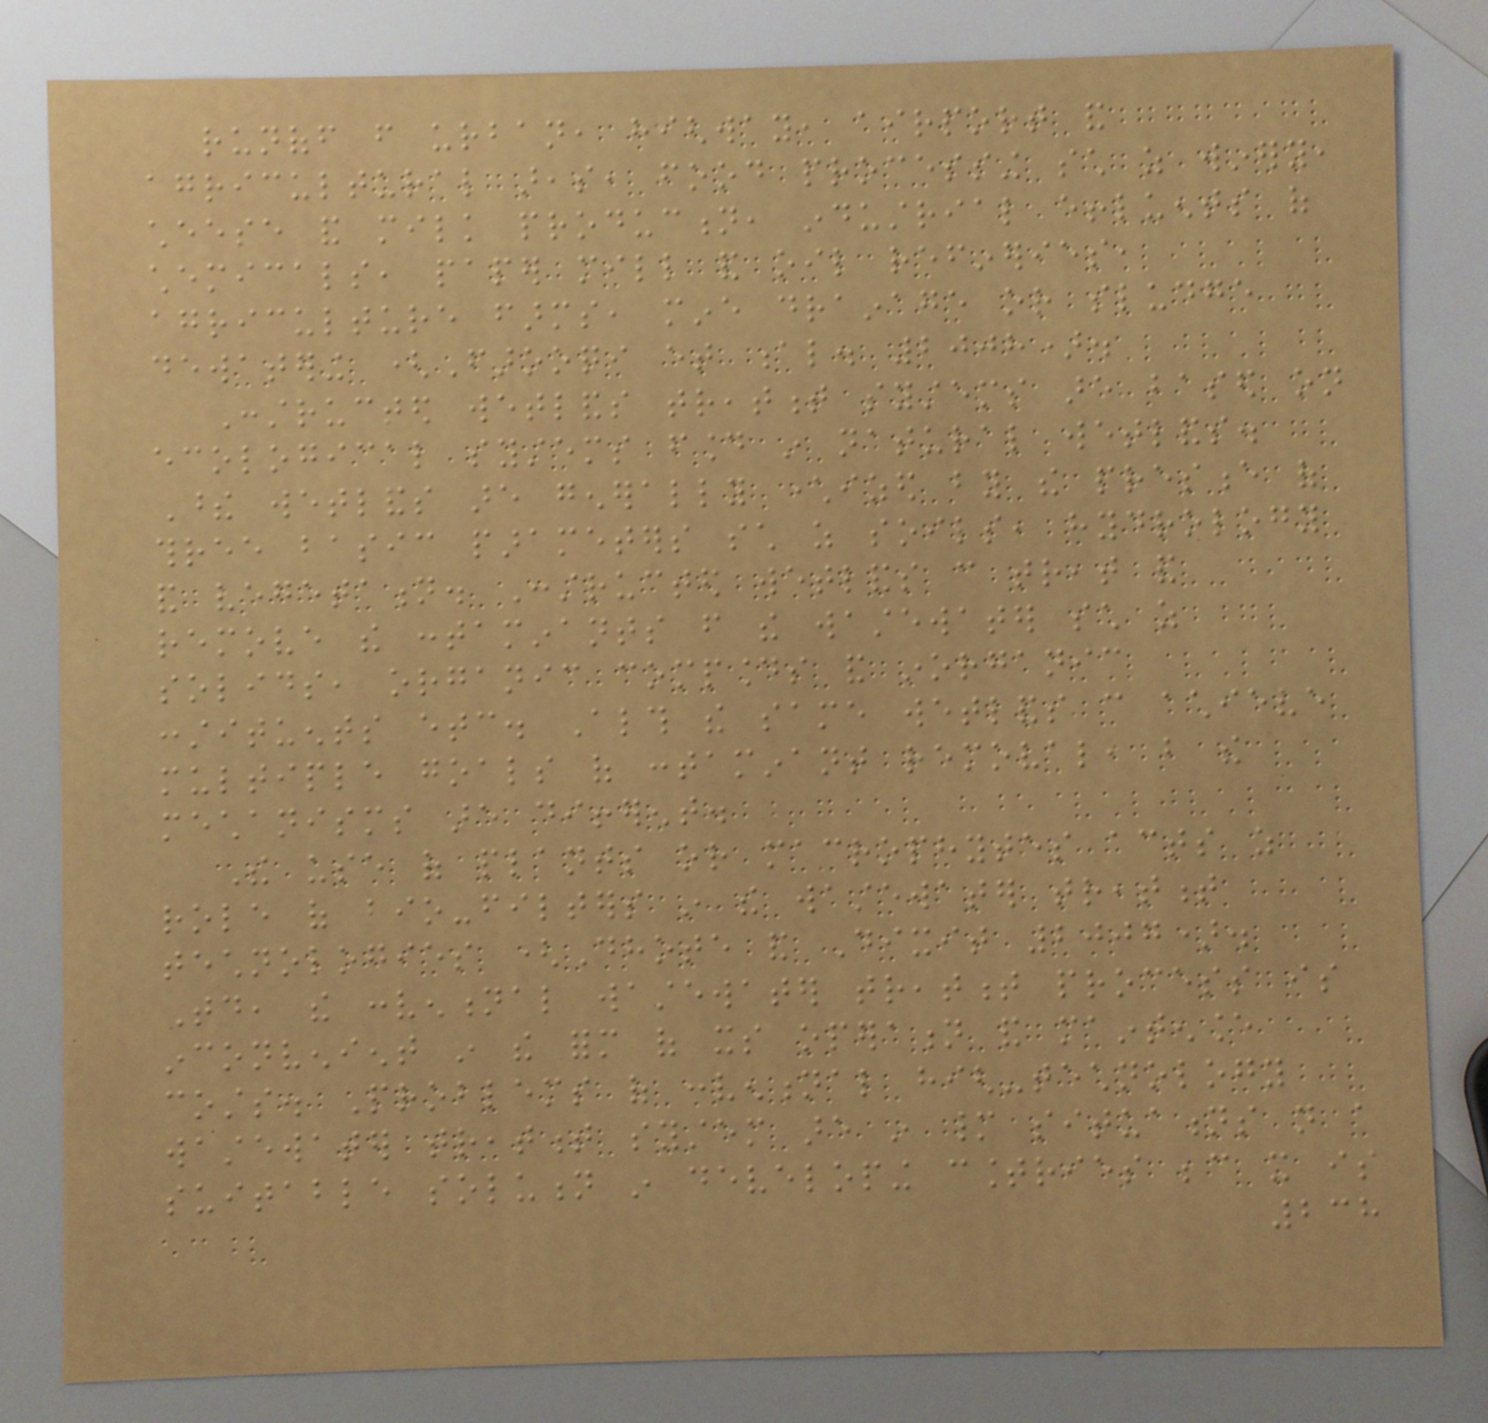runoff from urban, highway, airport and
agricultural areas, food processing such as winery,
cheese and milk production, industrial effluents of
chemicals, paper mill and oil refineries,
agriculture farms, mine drainage or sludge
dewatering (Farooqi et al. 2008).
Constructed wetlands treatment systems are based on
ecological systems found in natural wetlands.
These wetlands are generally characterized by the presence of
three basic parameters such as soils, hydrology
and vegetation. Constructed wetlands can treat and
remove the contaminants from the wastewater such as
solids, organic compounds and inorganic
constituents etc. Although the same wetlands can achieve
multiple goals of contaminant removal, but the
mechanisms are different.
The use of plants or macrophytes acts as
role of bio-filters in the wastewater treatment
technologies (Dhote and Dixit 2007).
Today, the conventional wastewater treatment process is
inconvenient in the form of its operation and maintenance
costs. Problems of conventional high-technology
wastewater treatment system are in many situations not a
suitable solution in developing countries because it is
238
